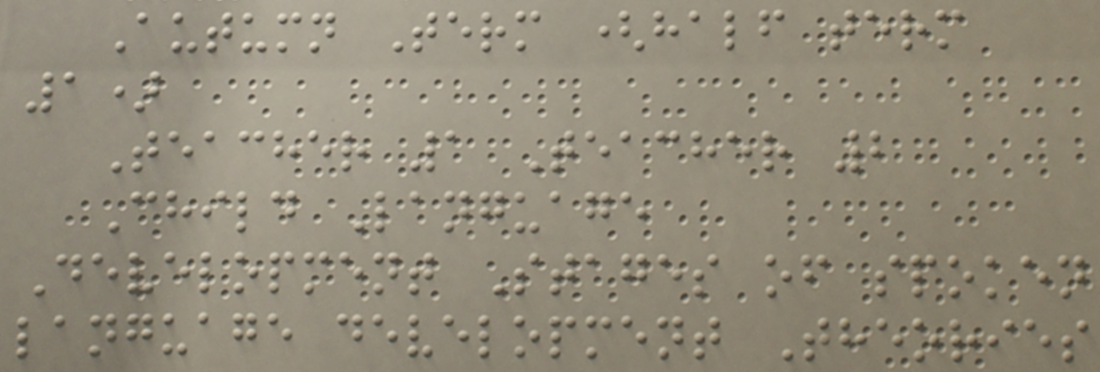Autumn Term (half term
1)
Teacher 1 Teacher 2
Child Language
Development Stages of spoken
language development Theories
